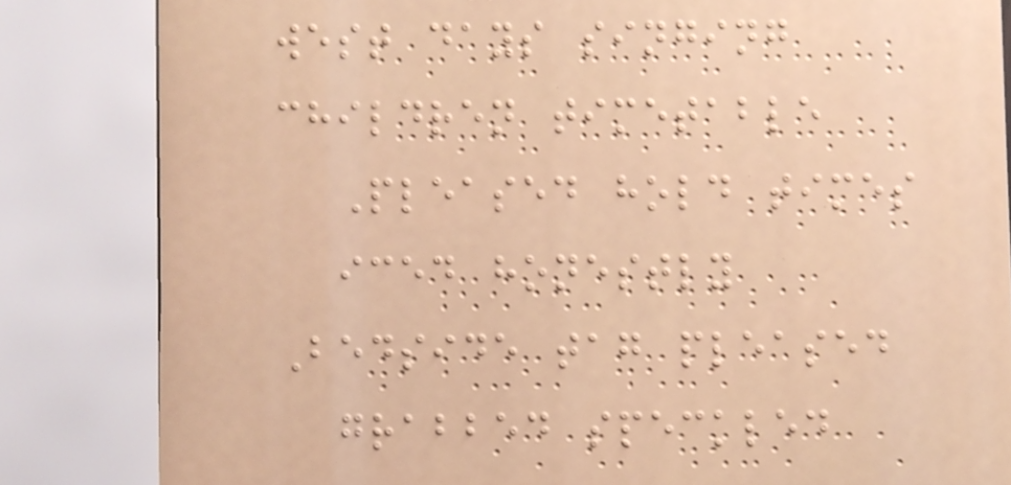west days singing
children timetable
Pleased hold times
iced honestly
Bedside tag pleased
grabbed speckled
